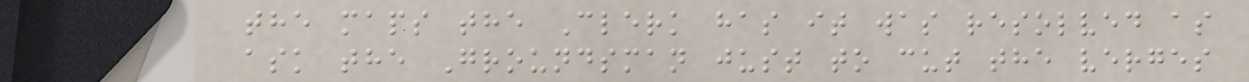the maps the Clerk has it was resolved as
ask the Groundsman just to cut the verges
